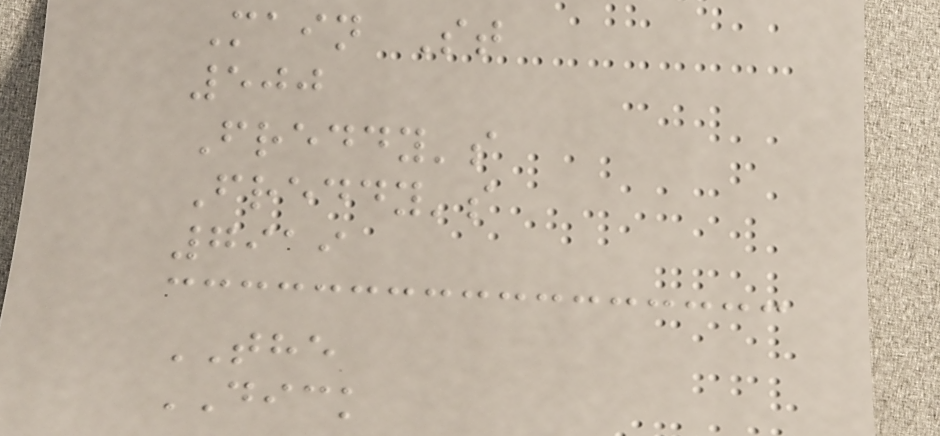Main St
500
Freddy's
Freddy's
7919
THE
DICK
